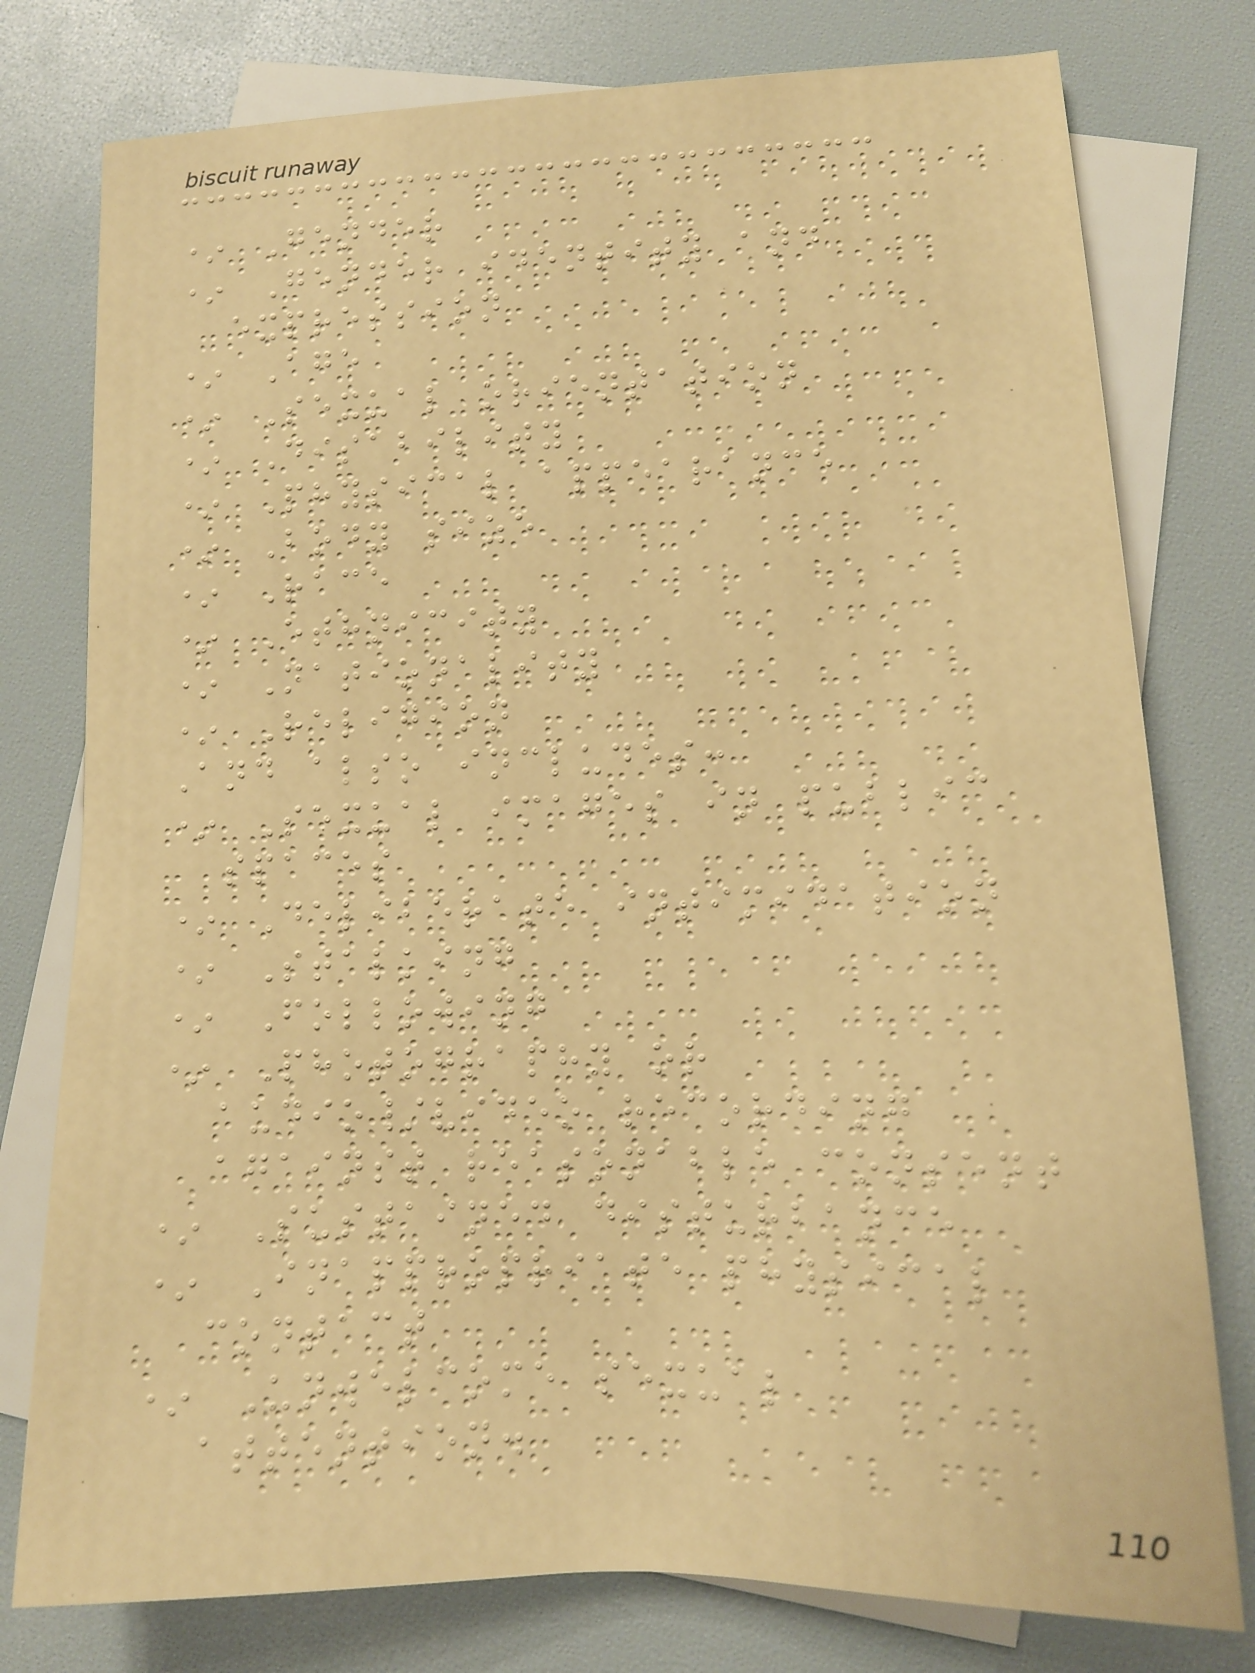* Gender
* Gender identity and
expression
* Age
* Sexual orientation
* Disability
* Physical appearance
* Body size
* Race
* Ethnicity
* Nationality
* Religion
And also includes:
* Sexual images in public
spaces
* Deliberate intimidation
* Stalking
* Following
* Photography or
audio/video recording
against reasonable consent
* Sustained disturbance
* Inappropriate physical
contact
* Unwelcome sexual
attention.
